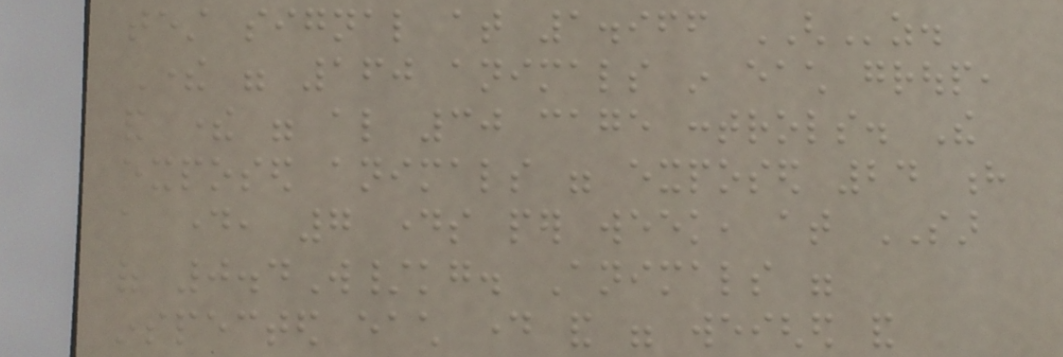test signal at 1.966 GHz.
There were 160 animals in each group,
and there were also 30 cage controls. The
exposed animals were exposed 24 h
a day, 7 days per week, at SAR
of 0.4W/kg. Animals were
inspected each day and were weighed and
